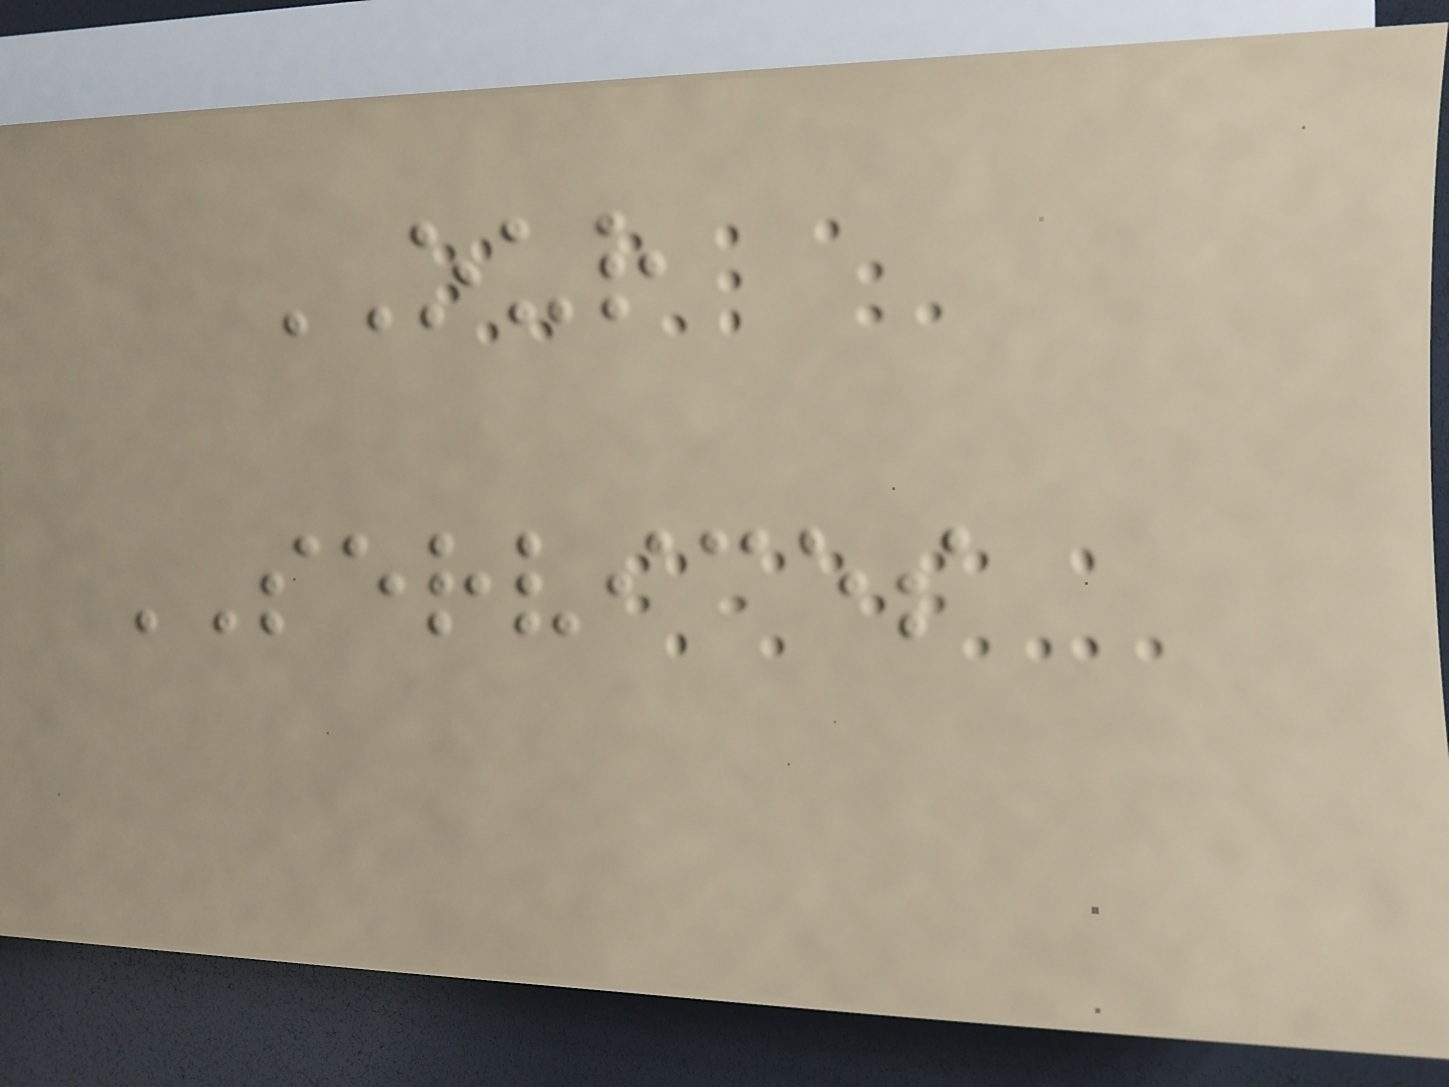OUR
SERVICES
